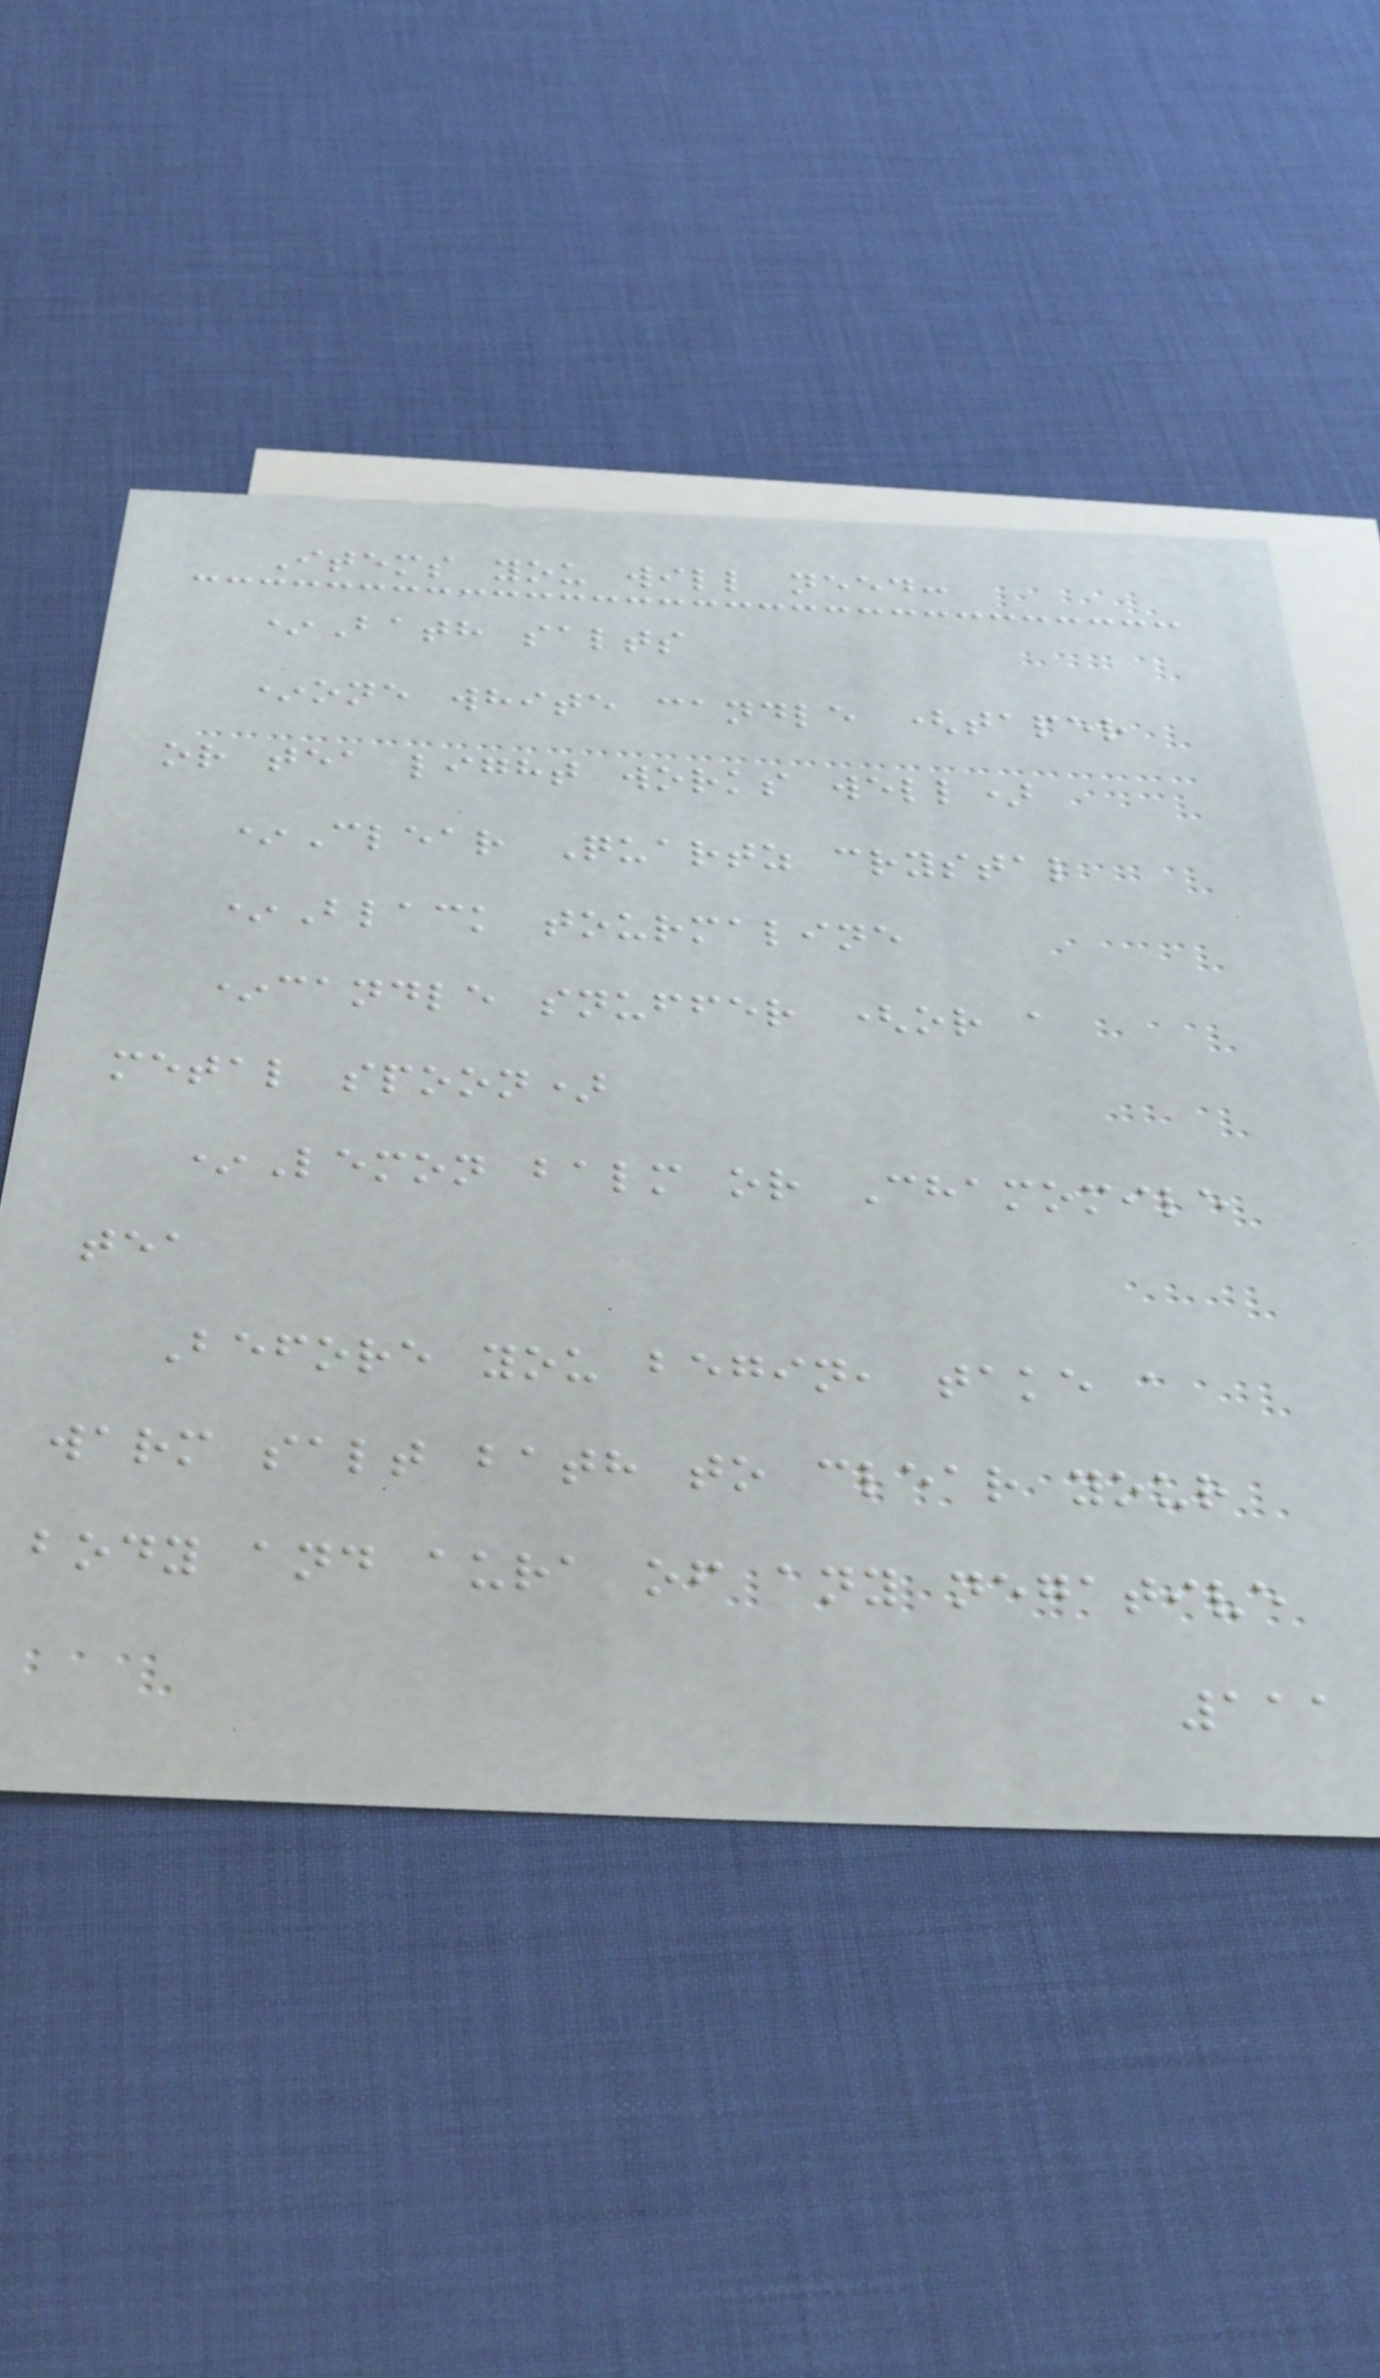Items you will need:
*Bath salts
*one white candle (taper
or tea light works well)
*Clear Quartz crystal
*Black tourmaline
*candle snuffer (or a
metal spoon)
*Lemon balm or Chamomile
tea
Before you begin, take a
warm salt bath to clear your
body and aura of any negative
111
